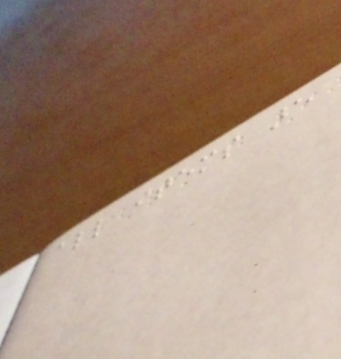all items are
